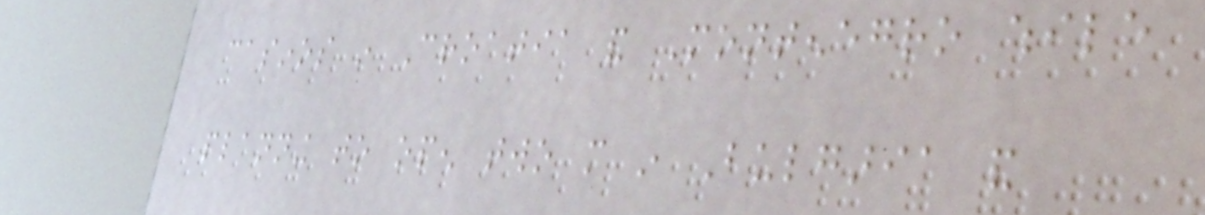casinos in Croatia and Montenegro while
planning to open two more in Bulgaria and
